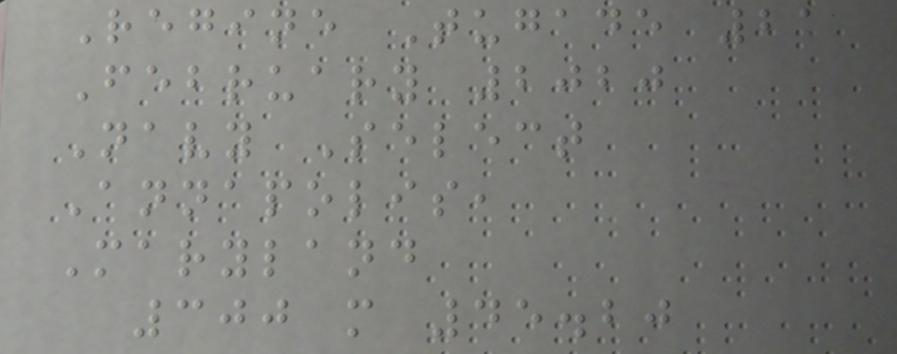Regine Tugade 21
February 2020
Navy Select
Annapolis,
Maryland
300 m 45.20
